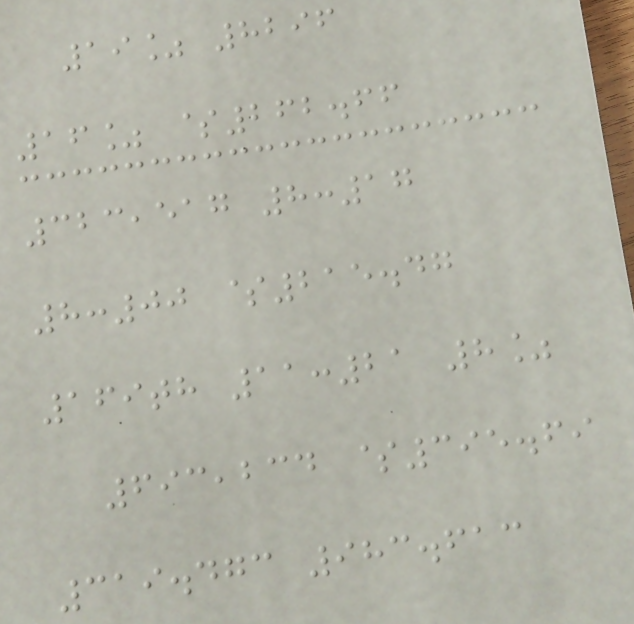19% 8296
16% $262.66
323,517 8:17
8:00 $215.47
169th 11:21 8%
693,234 $395.69
319.473 983.613
